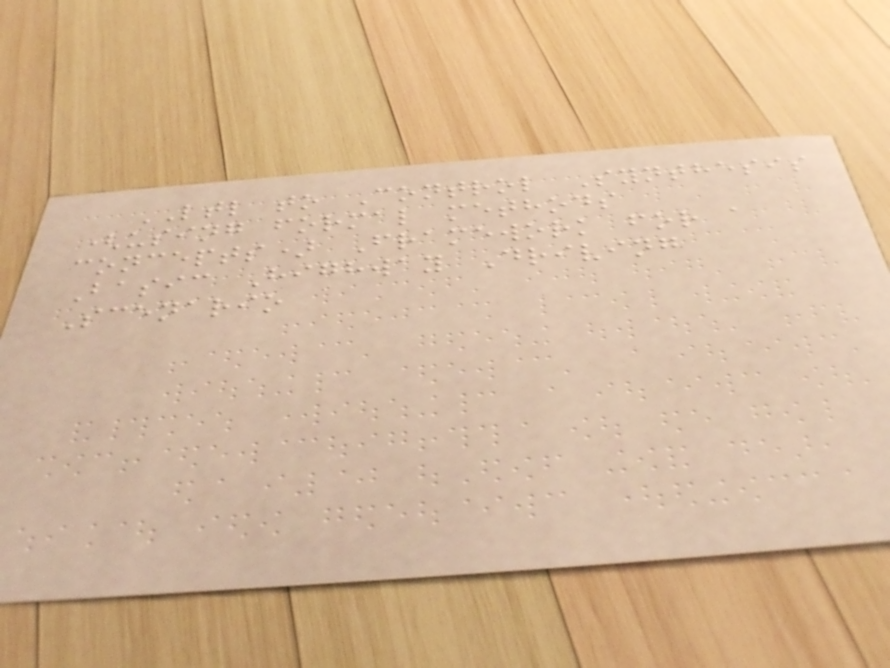LTL to Control Synthesis
(using formal methods
concepts) Framework for a
Basic Highway Driving
Scenario
